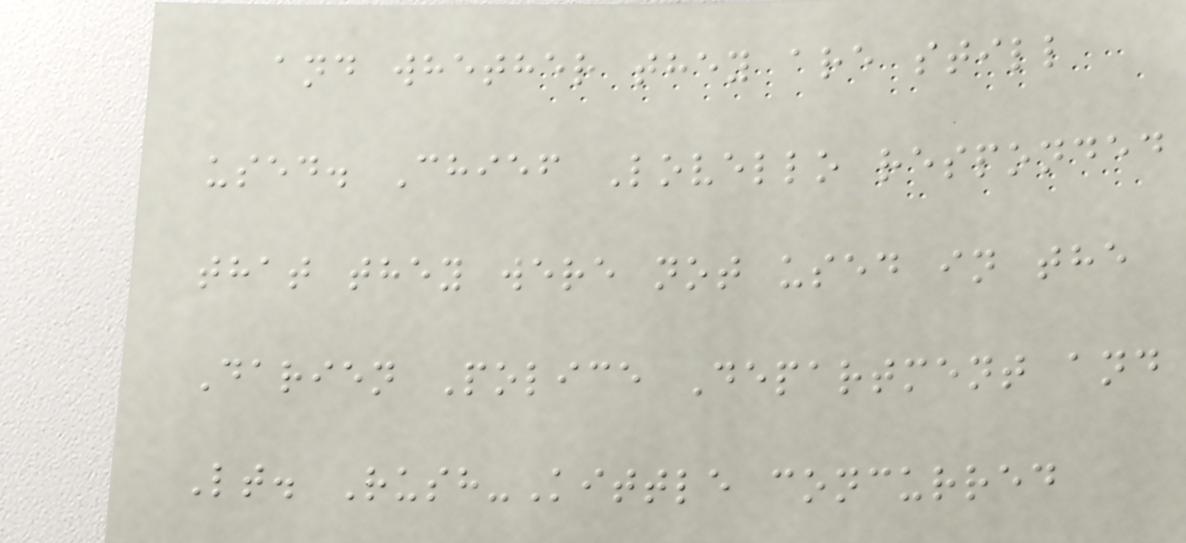and whether they are still
used. Chief Lovello responded
that they were not used in the
Darien Police Department and
Lt. Rush-Kittle concurred
